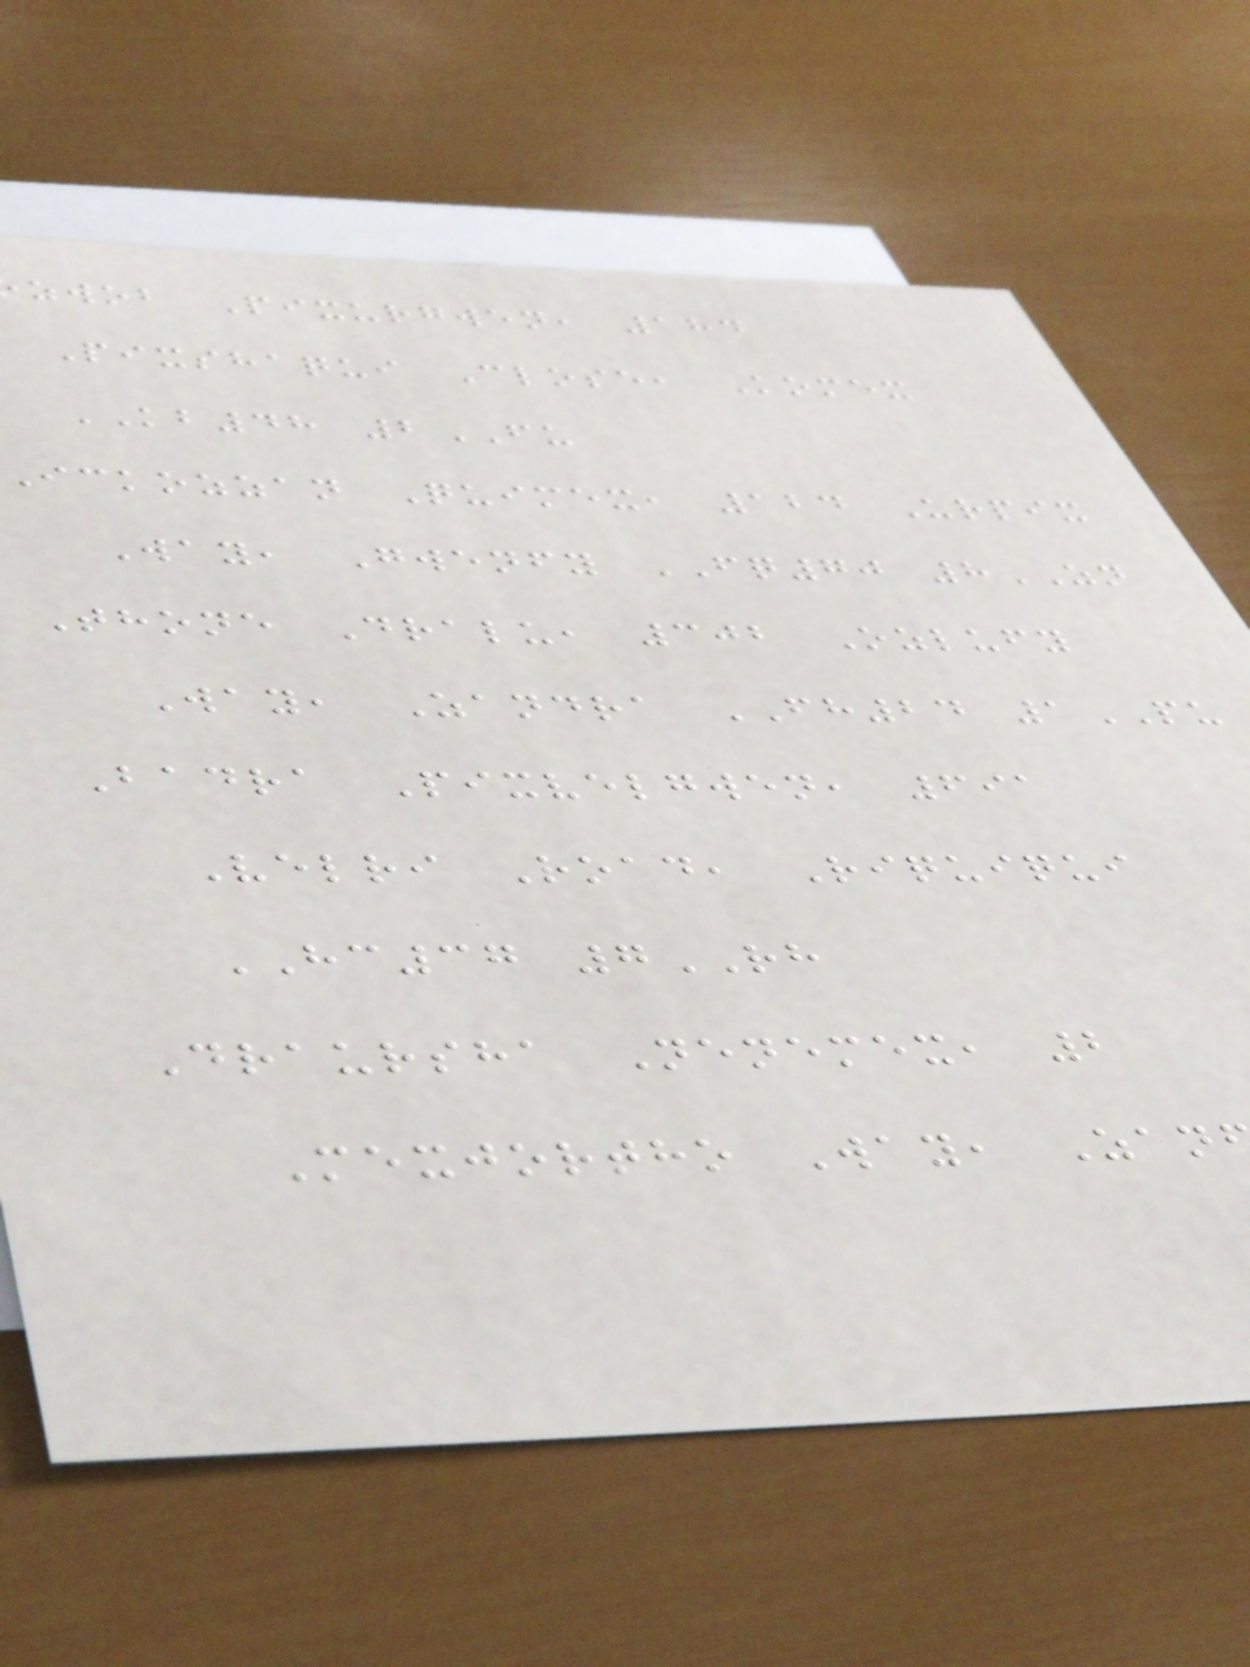zwob Pixurgwen, 184
Pixshaqui Close, Komex
KB48 2FU
ickozzan Quimex, 124 Urpix
Way, Gwenfy FQ70 8ZN
Thone Dralu, 302 Ozlufy
Way, Zandra FH24 1PU
Badra Pixvelgwen, 691
Velri Road, Riquiqui
HC37 7RH
Draursha Nenemex, 2
Mexjortho Way, Zan
